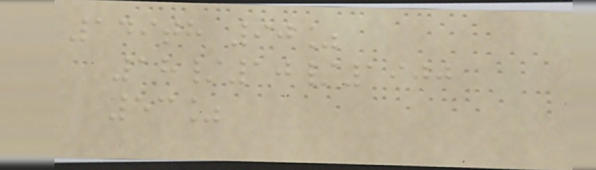149th 90%
18/10/1900
53%
